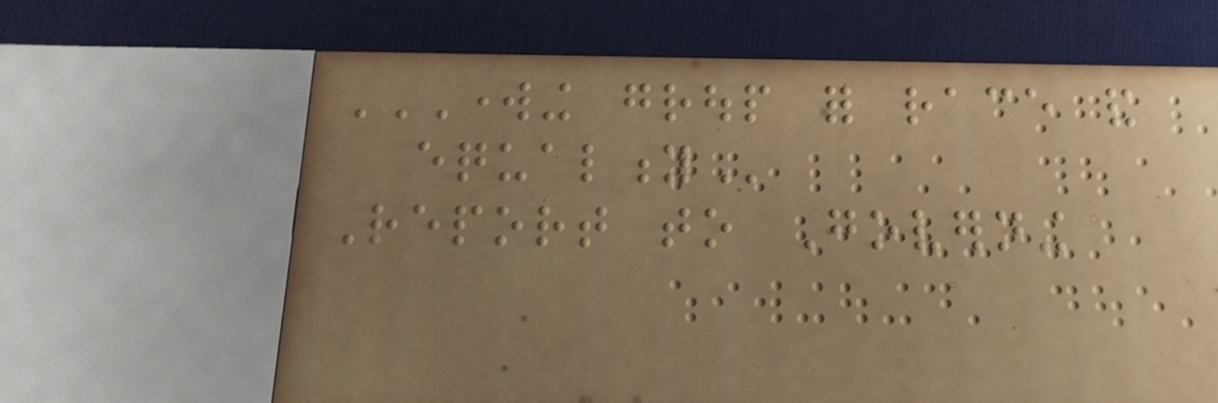WORKING GROUP FOR RACE AND
EQUALITY
Report to Governing
